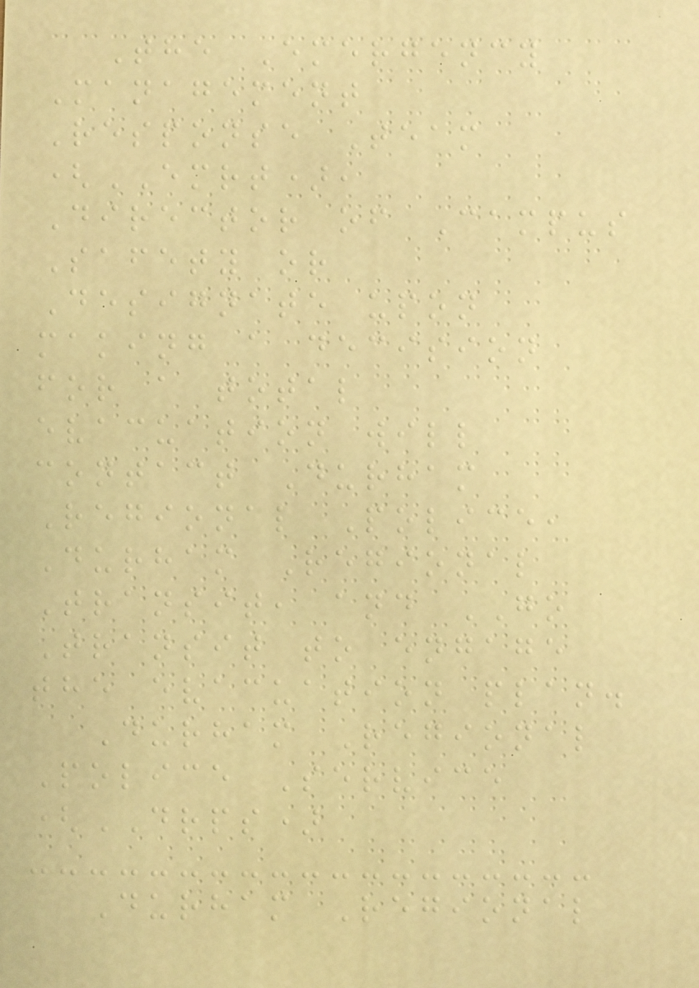The Emergency
Management
Response Team
(EMRT),
Director of Campus
Safety or
Designate upon
making a decision
for a total
evacuation will
contact Durham
Regional Police,
Durham Regional
Transit, and GO
Transit to engage
the evacuation plan.
Durham Regional
Police Service
(DRPS)
Durham Regional
